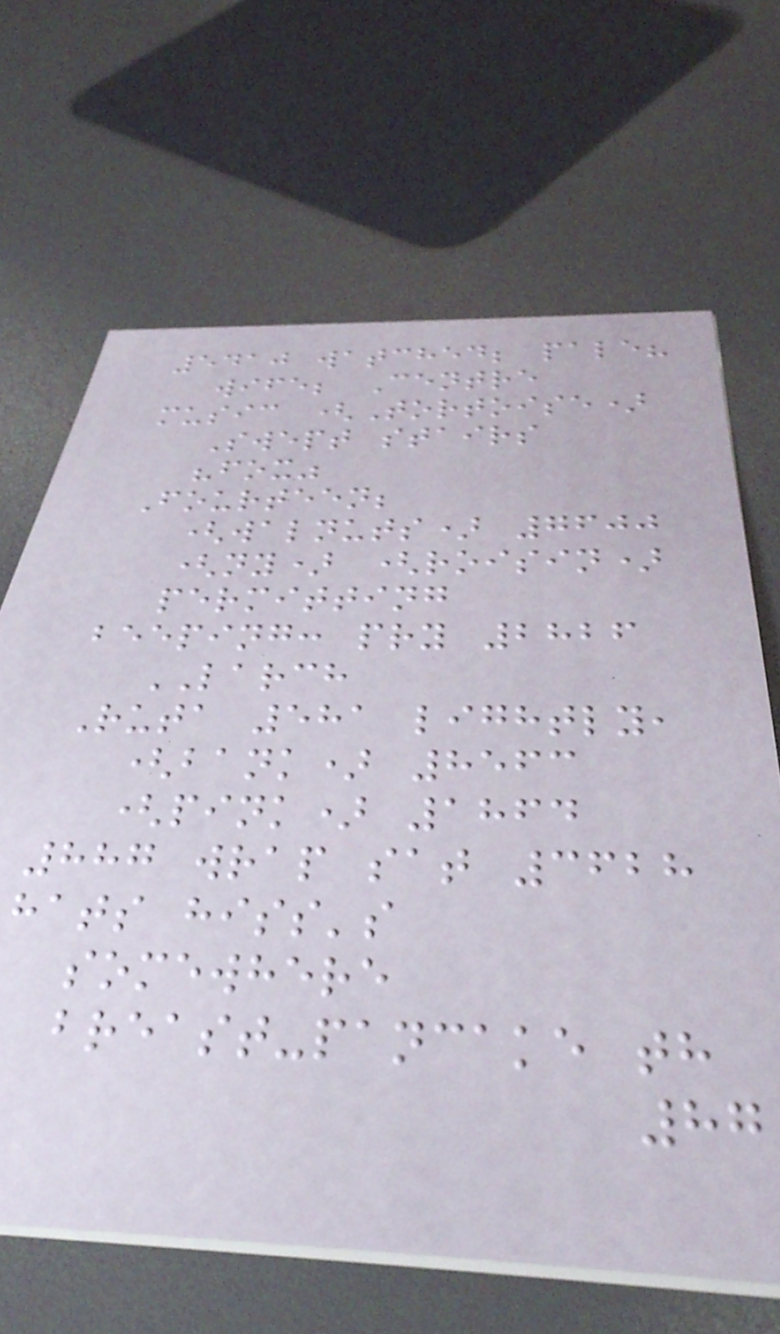5410 watched; pale?
wife; Centre
music (Tortoise)
Swept stairs
"fox"
Fourteen;
(walnuts) 7600
(ny) (roisin)
permitting
beeping: pry 2826
LARCH
Ruta 581 lightly,
(bank) 8563
(pink) 1864
887 wrap sat 3628
hats hiss's
somewhere
breast-pancake th
87
